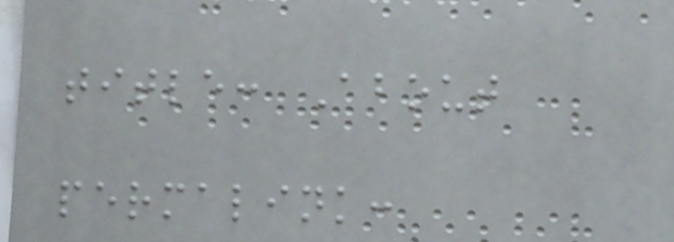title: About
permalink:
